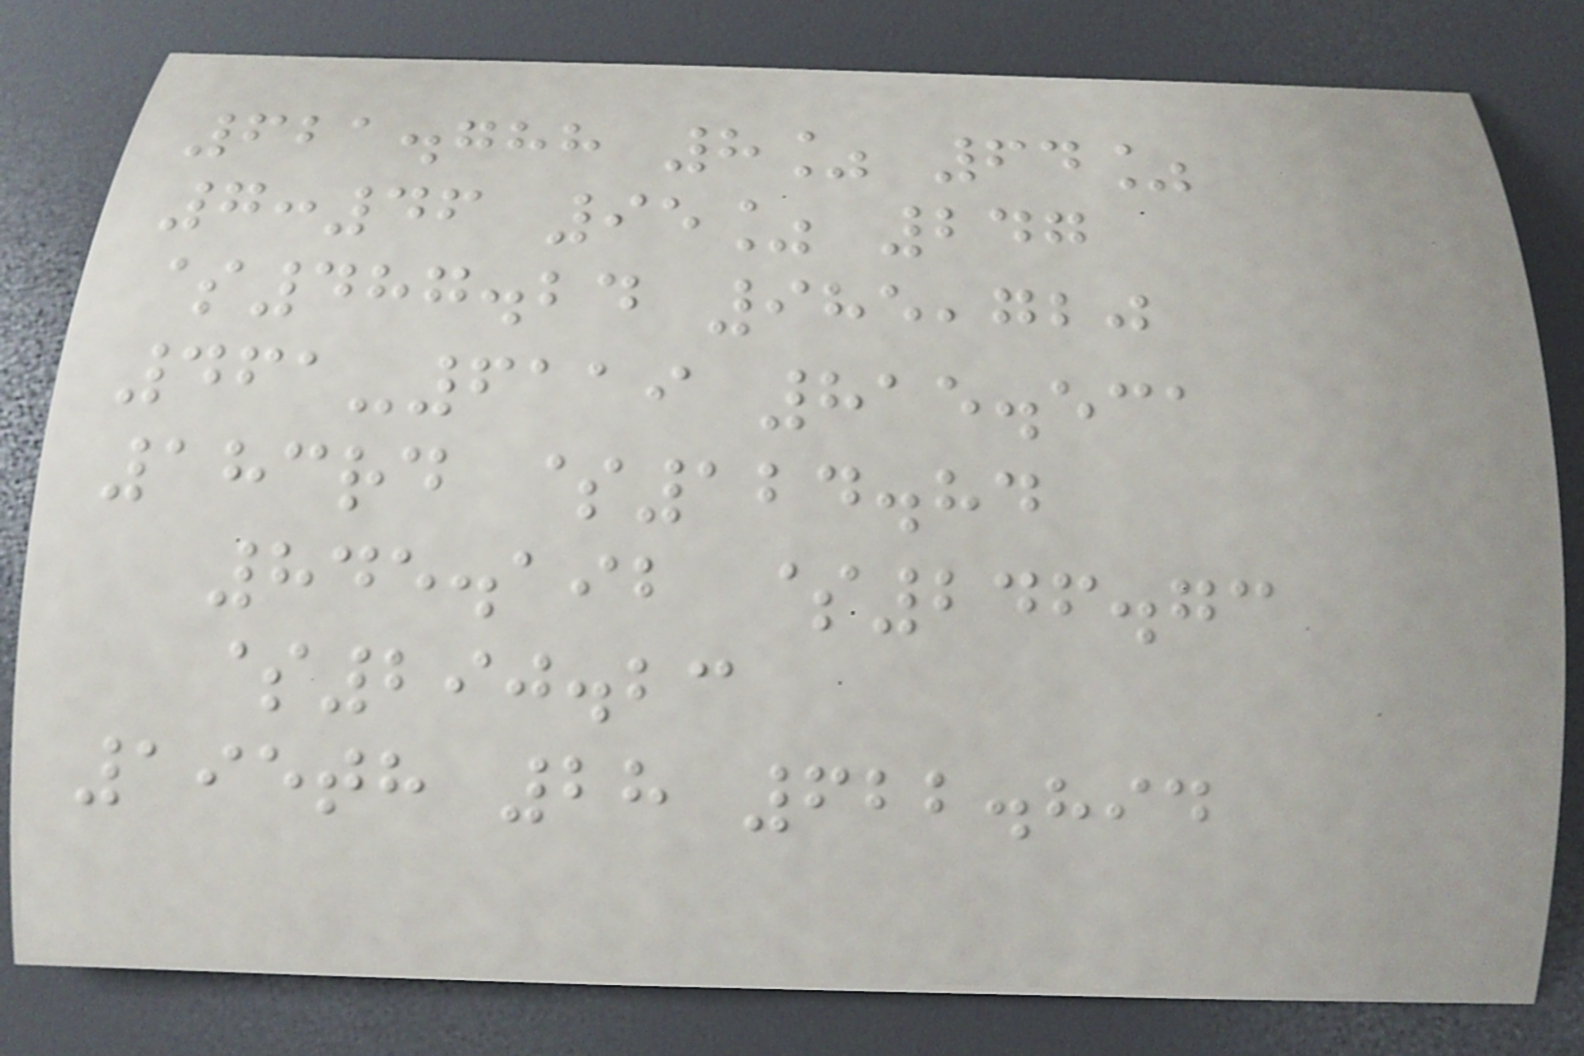621.788 8% 64%
7:46 95% 247
$487.24 985,720
461-6119 815.531
183rd $124.84
845.192 $246.73
$290.23
195th 28 622.894
